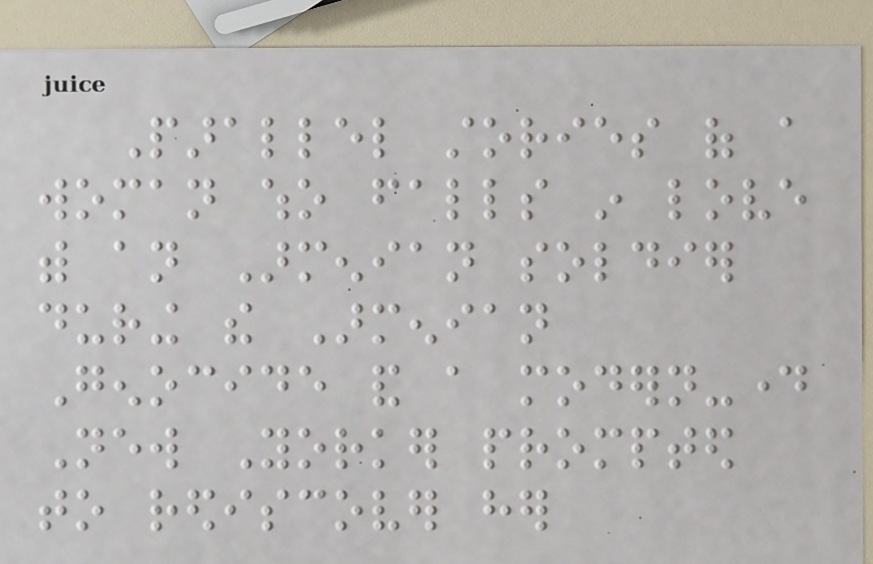Parallel stories of a
woman who falls in love
with an Armenian soldier
during the Armenian
Genocide and a modern-day
New Yorker prompted
to rediscover her
